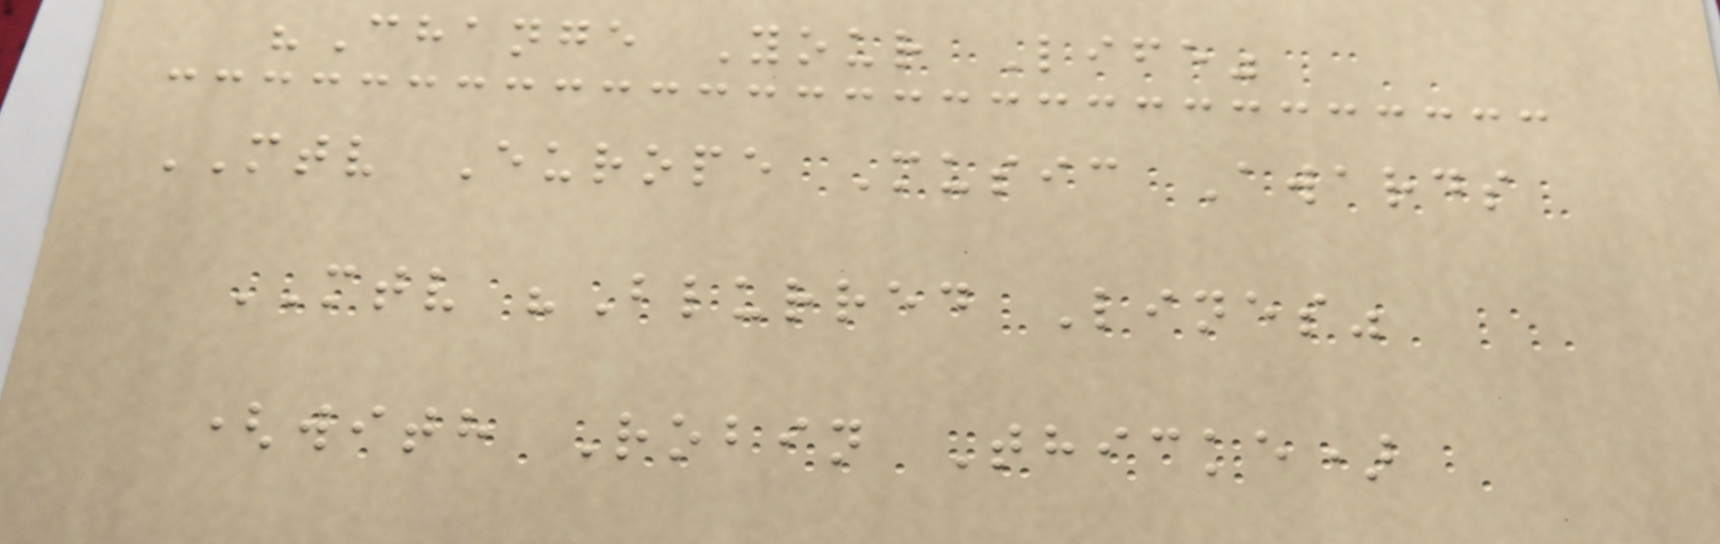"Change Your Life"
MTV Europe Music Awards
MTV "Blurred Lines"
(with Robin Thicke)
